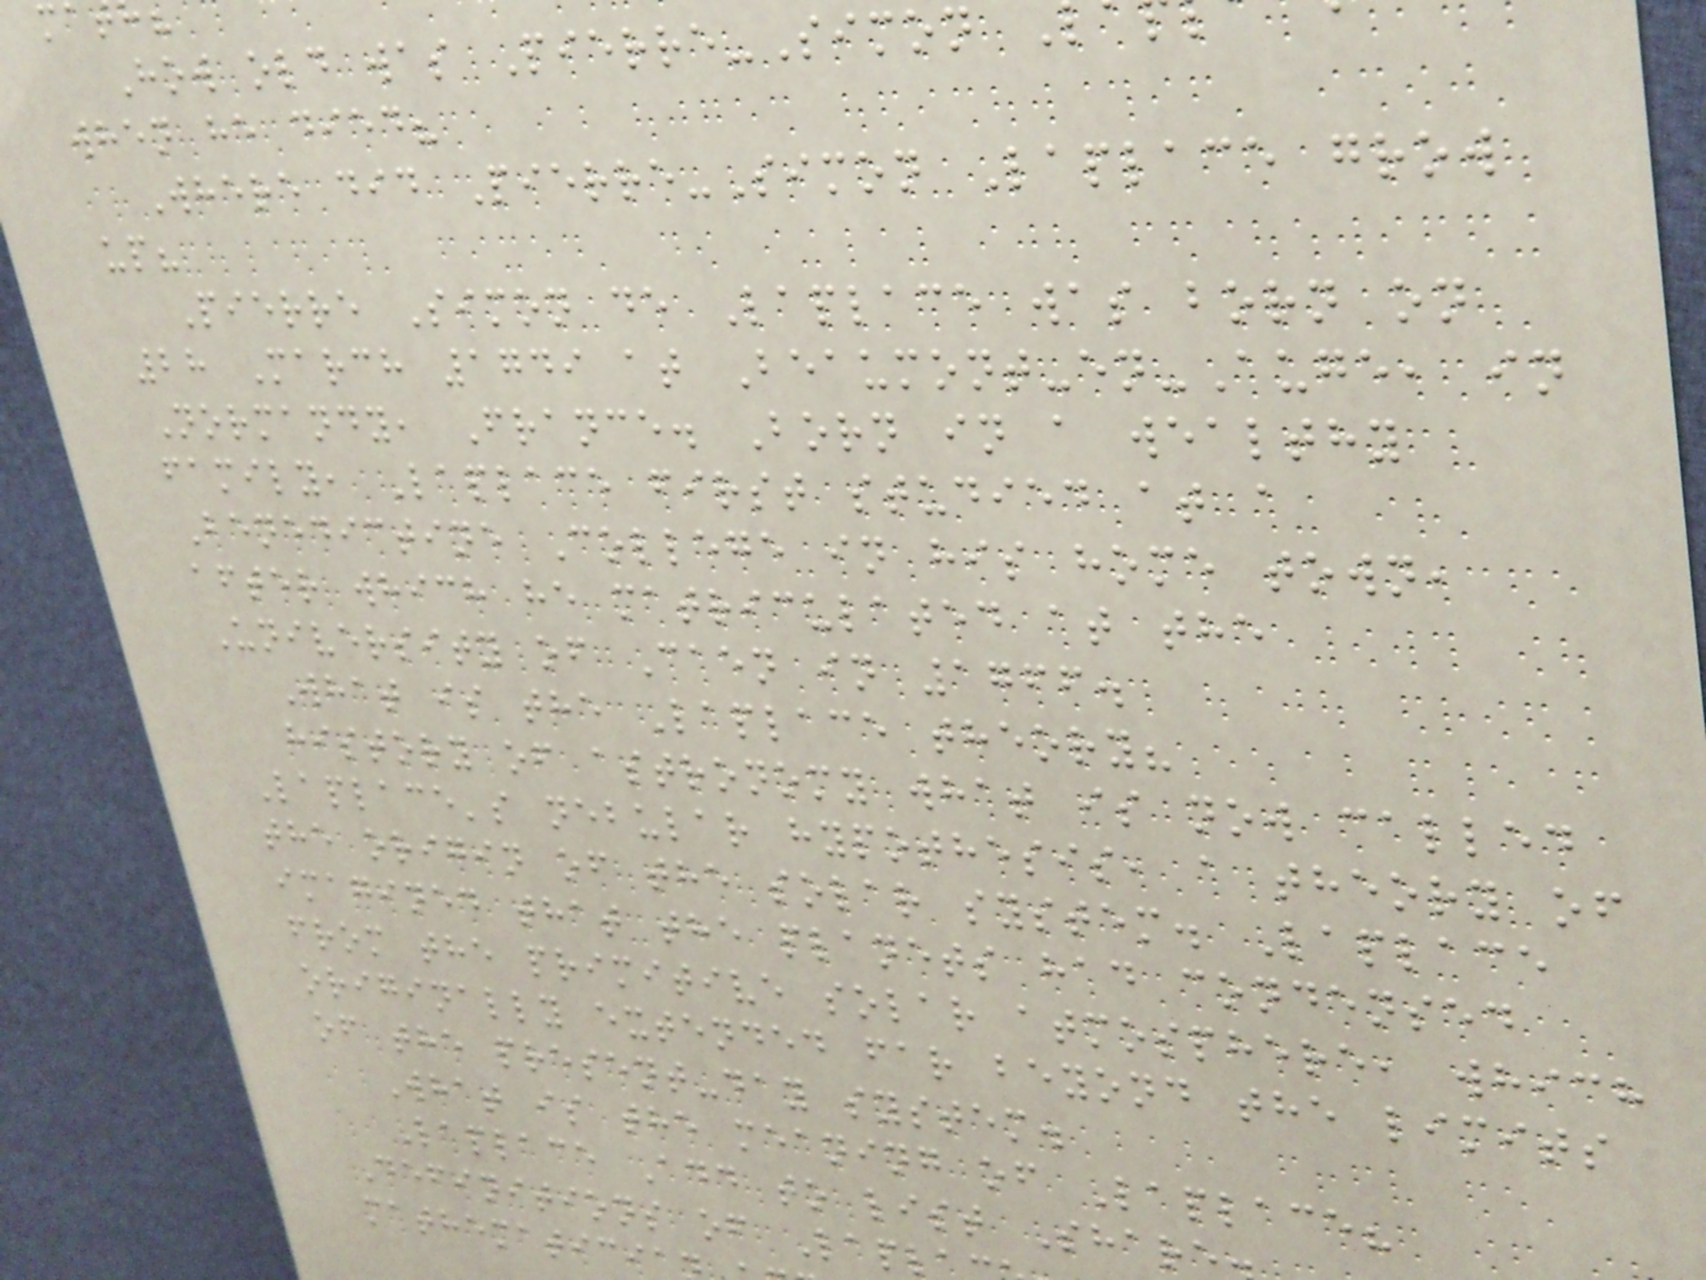How old was Pierre-Simon
when he died?
Where did Pierre-Simon Laplace grow
up?
Pierre Simon de Laplace was born on
28 March 1749 at Beaumont-en-Auge, in
Normandy, France. Born in a wealthy
family, Laplace first studied at a
Benedictine College in his home town,
after which he matriculated at the
University of Caen in 1766.
What is the Laplace theory?
history of astronomy what is now called
Laplace's nebular hypothesis, a theory of
the origin of the solar system. Laplace
imagined that the planets had condensed
from the primitive solar atmosphere, which
originally extended far beyond the limits
of the present-day system.
What is the meaning of Laplace?
Laplace Add to list Share
Definitions of Lapl
mathematici
